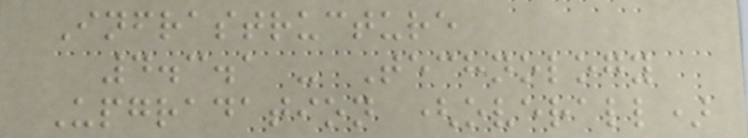Infrastructure
4.3.1 - Technology
Upgradation (overall)
